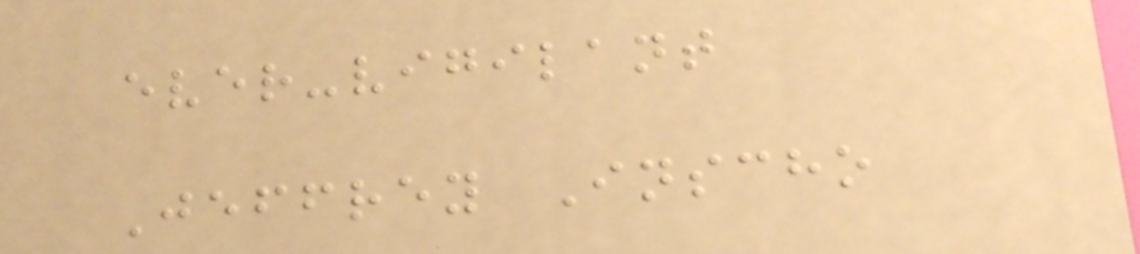ever-vigilant
Jeffrey Inscho
